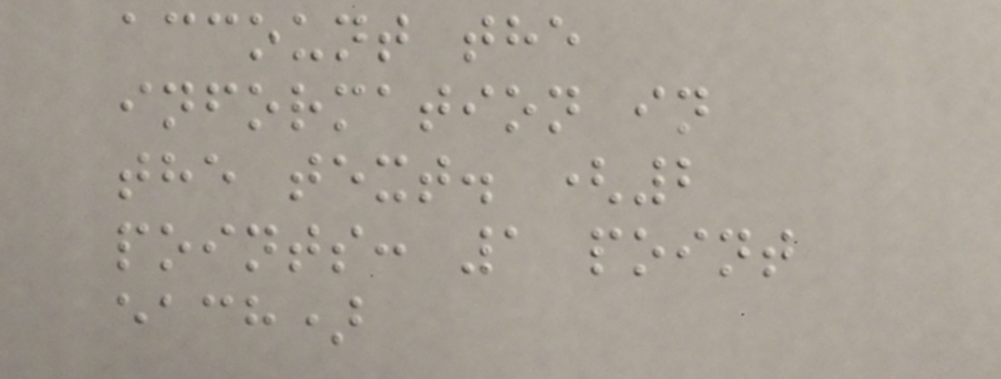account the
information in
the text. (2
points: 1 point
each)
